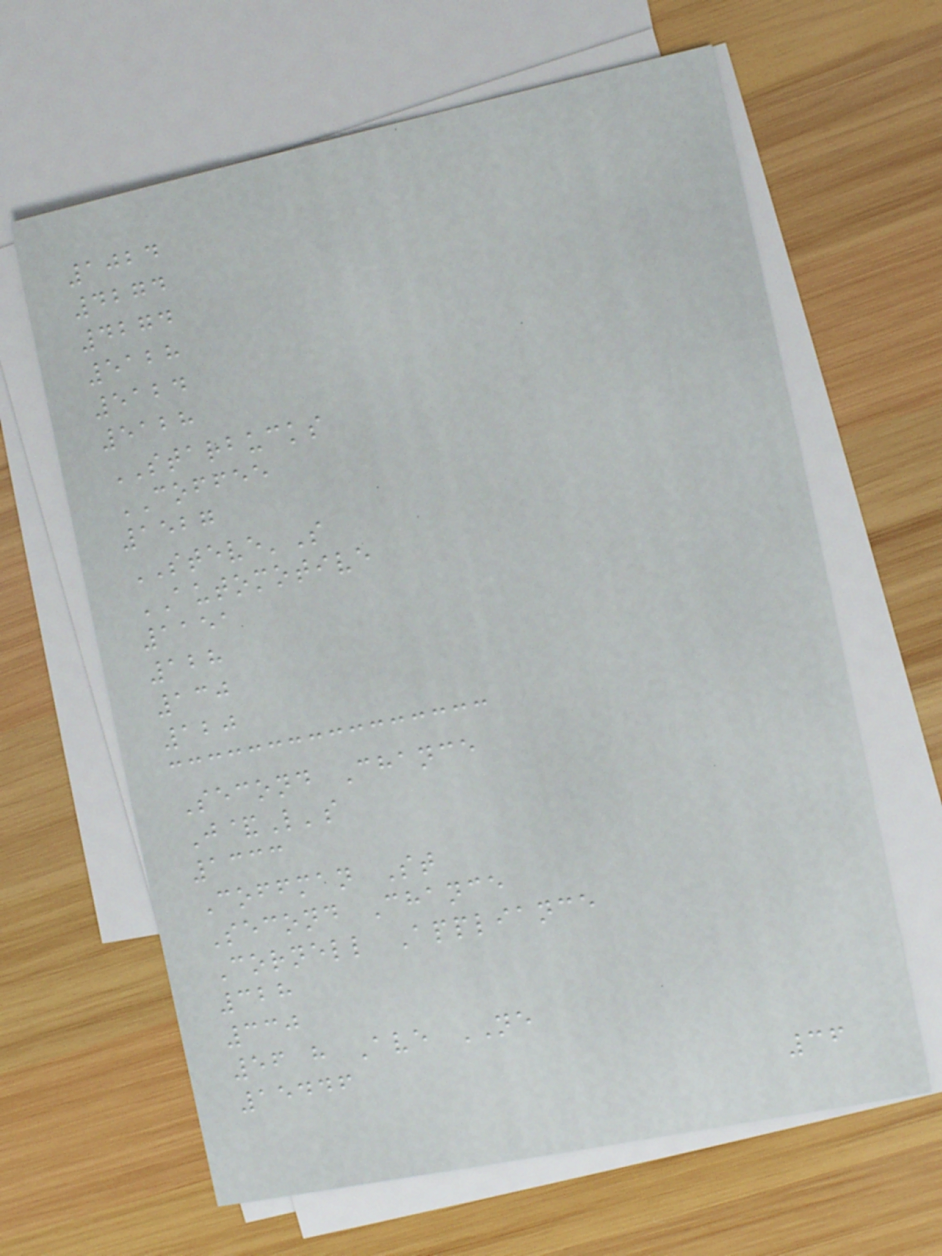1024
4274
4274
5128
5124
5128
STARBUCKS
COFFEE
1527
STEVE'S
AUTOMOTIVE
1151
128
130
120
Second Chance
J&L's
1333
Coffman St
Second Chance
Cornell Appliance
328
330
56 h Ave NE
15446
36
